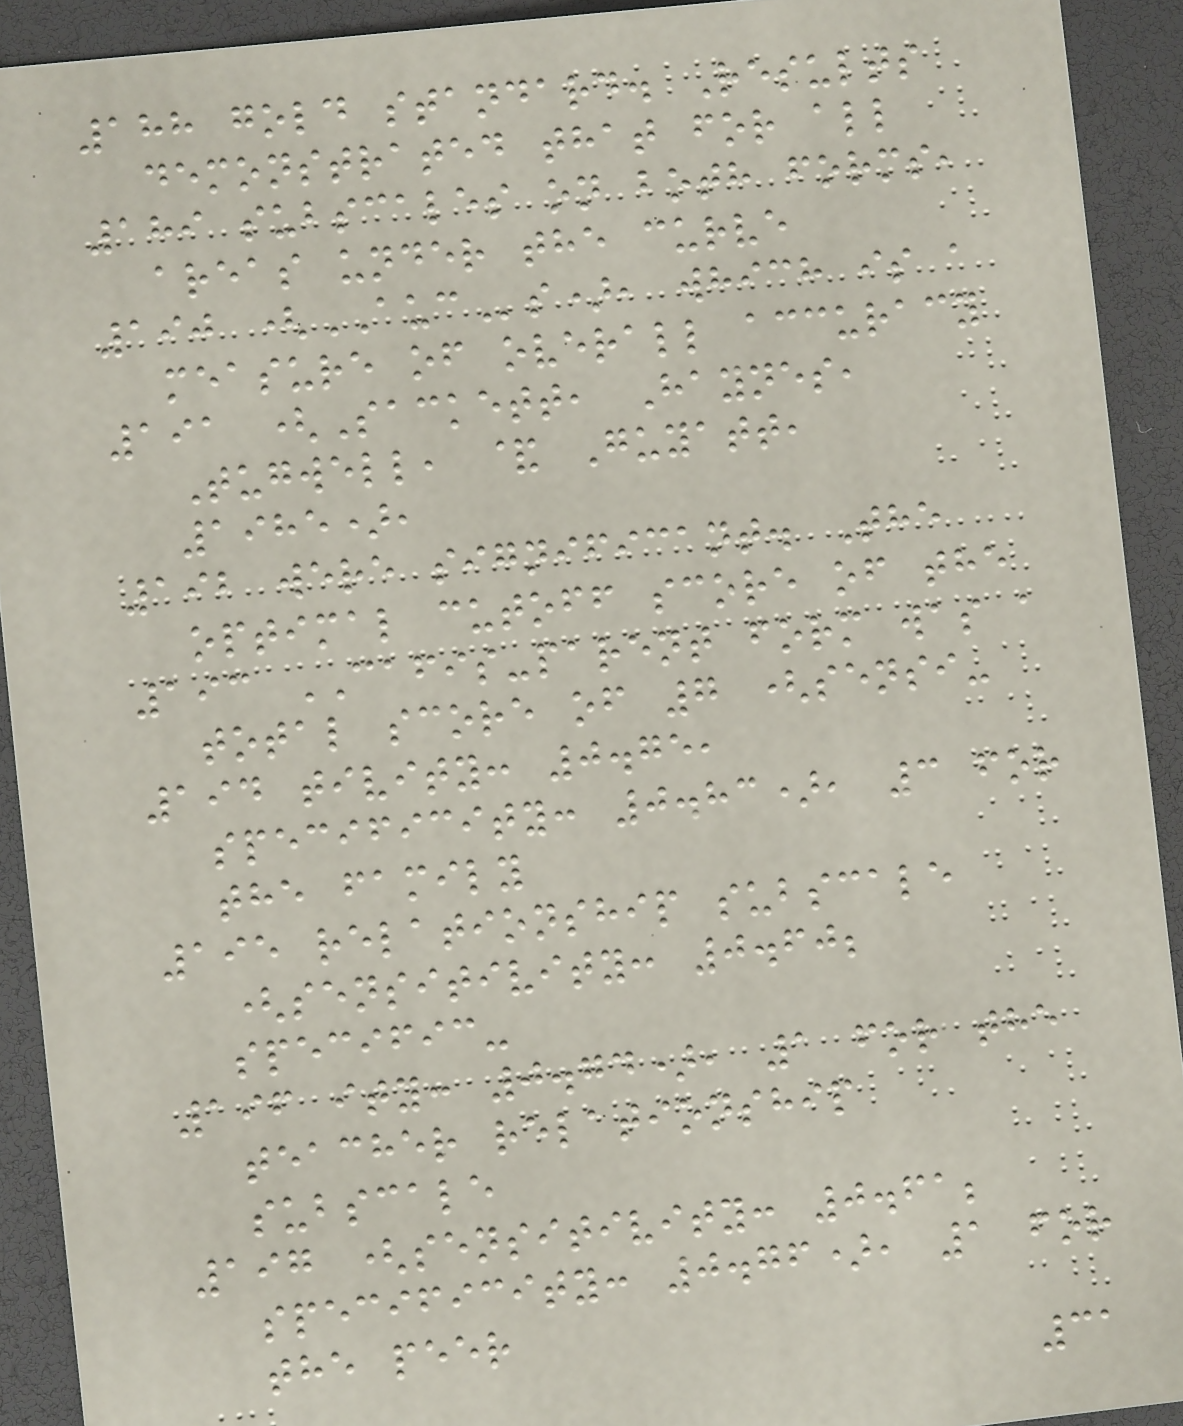188 gold standard. Results
demonstrated that for all
189 subscales on both forms,
areas under the curve
190 (AUCs), which is a
measure of overall accuracy
191 (Sackett, Haynes,
Tugwell, & Guyatt,
1985),
192 were significant. The
optimal cutoff score of the
193 CAFIS-parent form was a
total score of 7 (sensi-
194 tivity: 0.75,
specificity: 0.83), 3 for
the family
195 relationship subscale
(sensitivity: 0.60;
specific-
196 ity: 0.74), 1 for the
teacher relationship
subscale
197 (sensitivity: 0.61;
specificity: 0.76), 1 for
the peer
31
